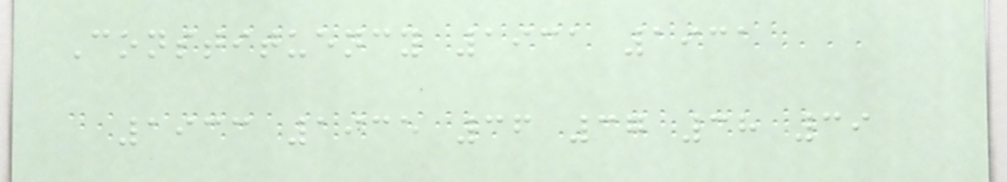Constituency 1931 1931
1933 1935 36 37 38 39
